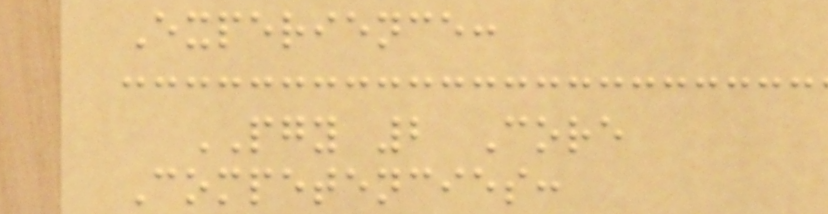Experience:
PGY 2 Core
Competencies:
